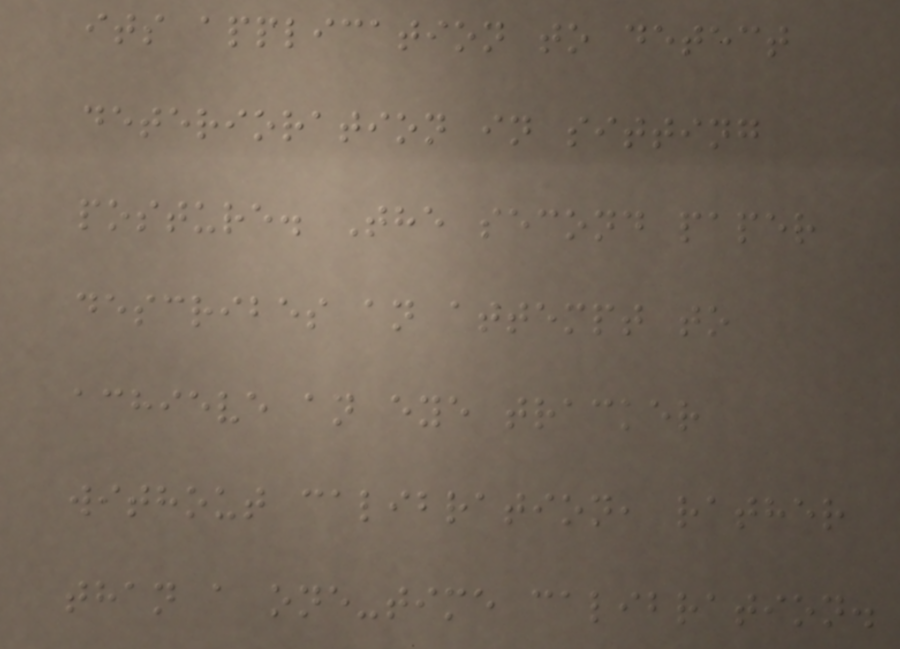its application to detect
deterioration in sitting
posture. The second paper
describes an attempt to
achieve an eye tracker
without calibration, rather
than a one-time calibration.
